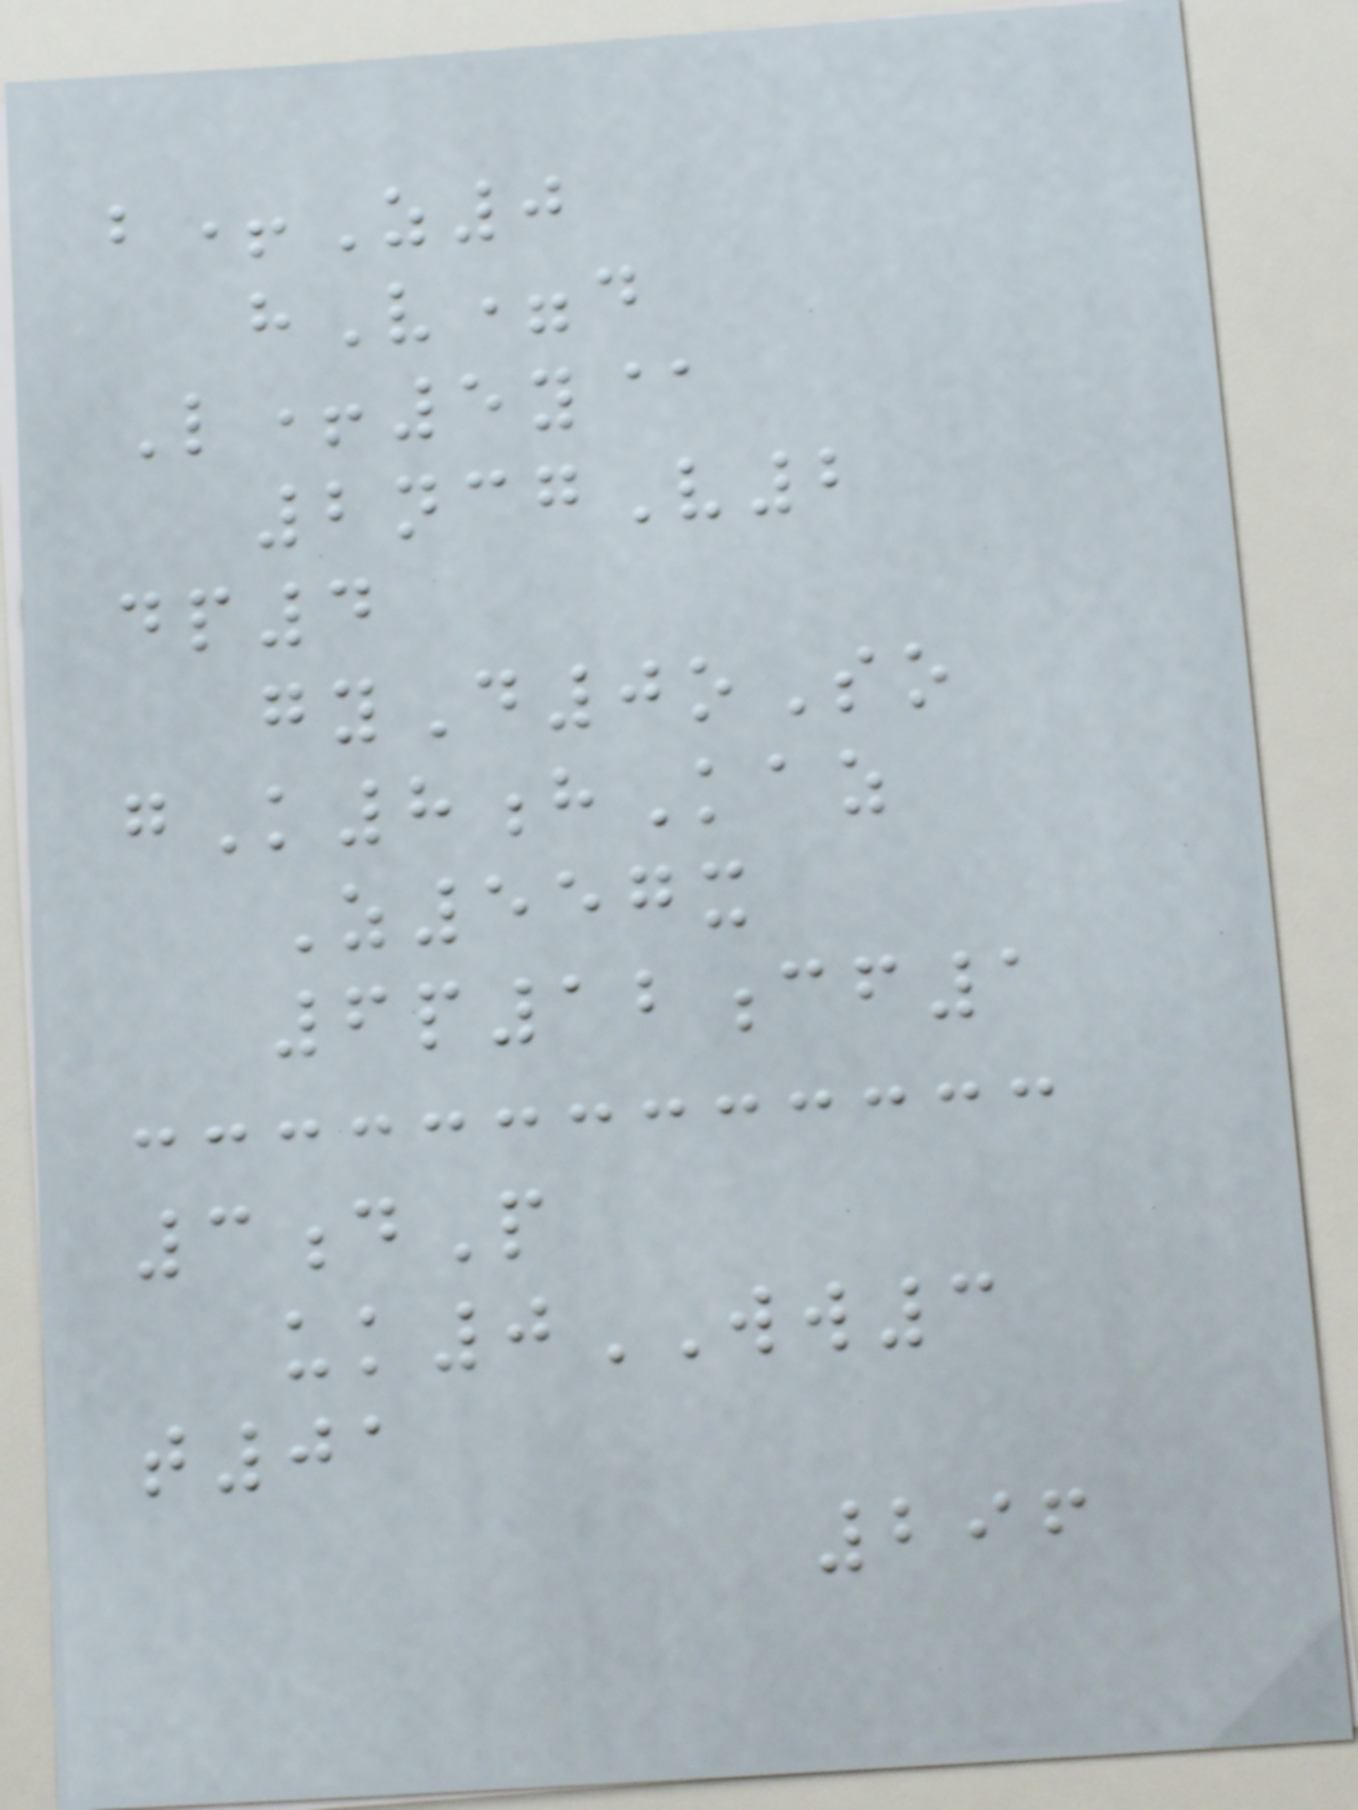b+Z0
hV=d
L+5y@
2ncgV2
dp4
gyD0oSo
gK8hKaz
Z557x
6p12cf1
3dP
uk0WW3
t01
296
